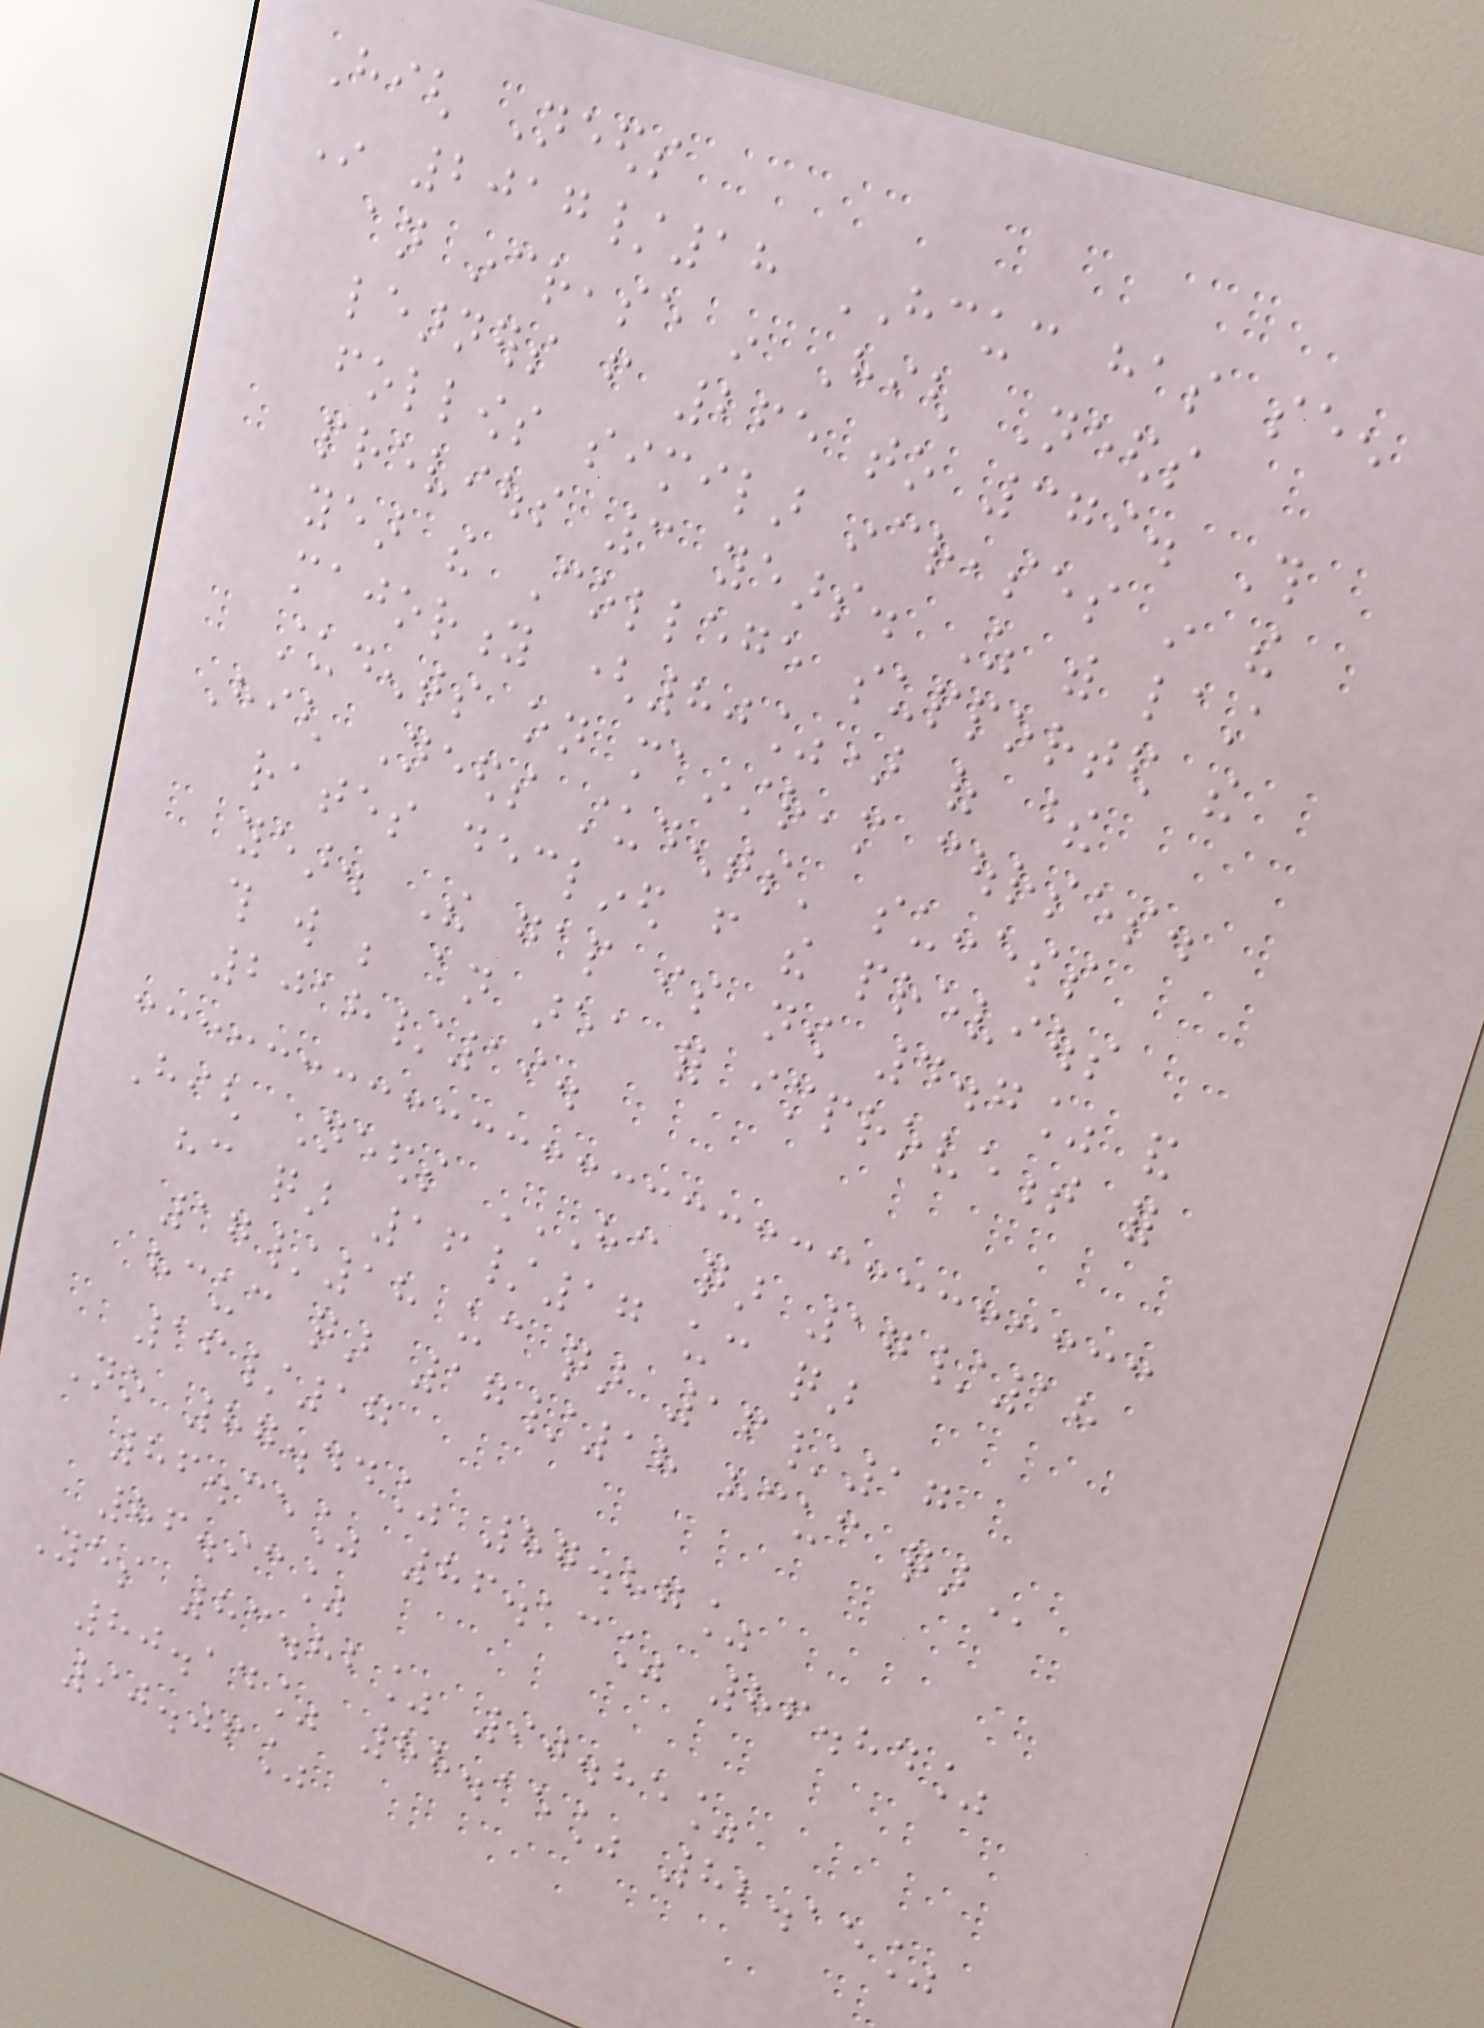High Needs
In 2017/18 HCUC has seen
an increase in High Needs
learners from 265 to 379. This
follows similar increases in the
previous 3 years. As with last
year the College supported the
majority (80%) of these
students on mainstream courses.
High Needs students' success
rates declined from the previous
year. The gap is now 4.7% and
this will be an area for improvement for
2018/19.
High Needs HC QAR 17/18
HC QAR 16/17 UC QAR
17/18 UC QAR 16/17
HCUC QAR 17/18 HCUC QAR
16/17
No 87.44% 87.87%
86.35% 86.13% 86.84%
86.93%
Yes 83.82% 90.85%
80.14% 88.15% 82.15%
90.06%
